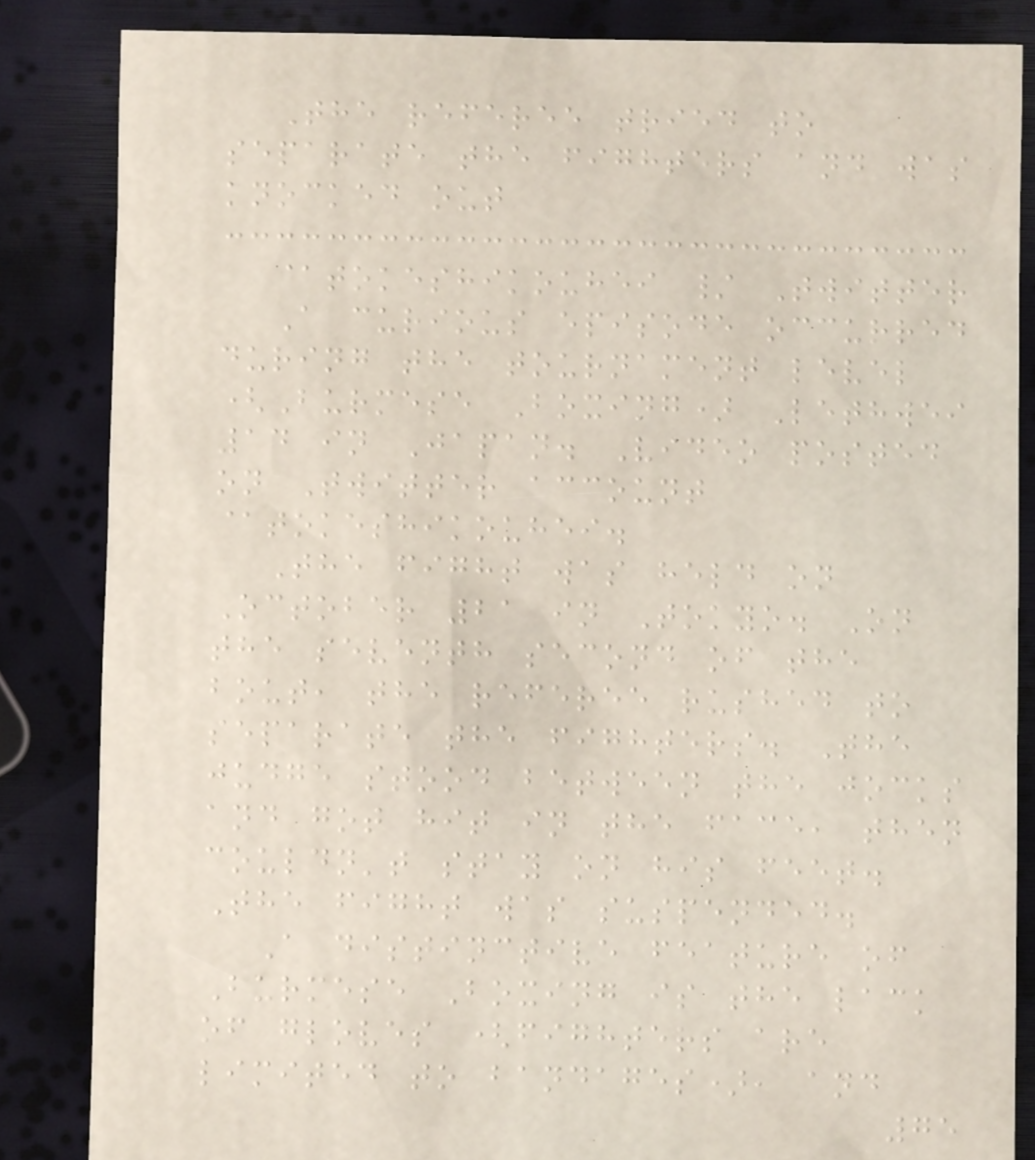The referee tried to
separate the fighters and was
knocked out
@tokeshikouhei / Twitter
A curious episode occurred
during the tournament level
(Burmese Boxing) Lethwei
14 in Japan. Video posted
on Twitter account
@tokeshikouhei.
The fight was held on
October 21 in Tokyo. On
the seventh second of the
bout, the referee rushed to
separate the fighters. The
judge stood between the jocks
and got hit in the face, then
couldn't stay on his feet.
The fight was suspended.
A distinctive feature of
Burmese Boxing is the lack
of gloves (fighters are
limited to bandages), and
75
